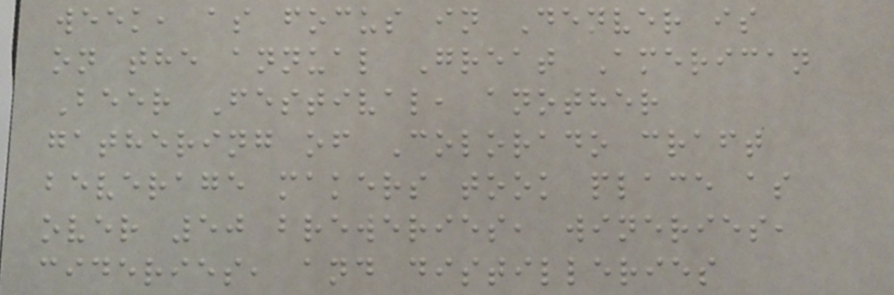week, as focus in Denver is
on the annual Great American
Beer Festival, another
gathering of Colorado craft
beverage makers took place as
over 50 breweries, wineries,
cideries, and distilleries
